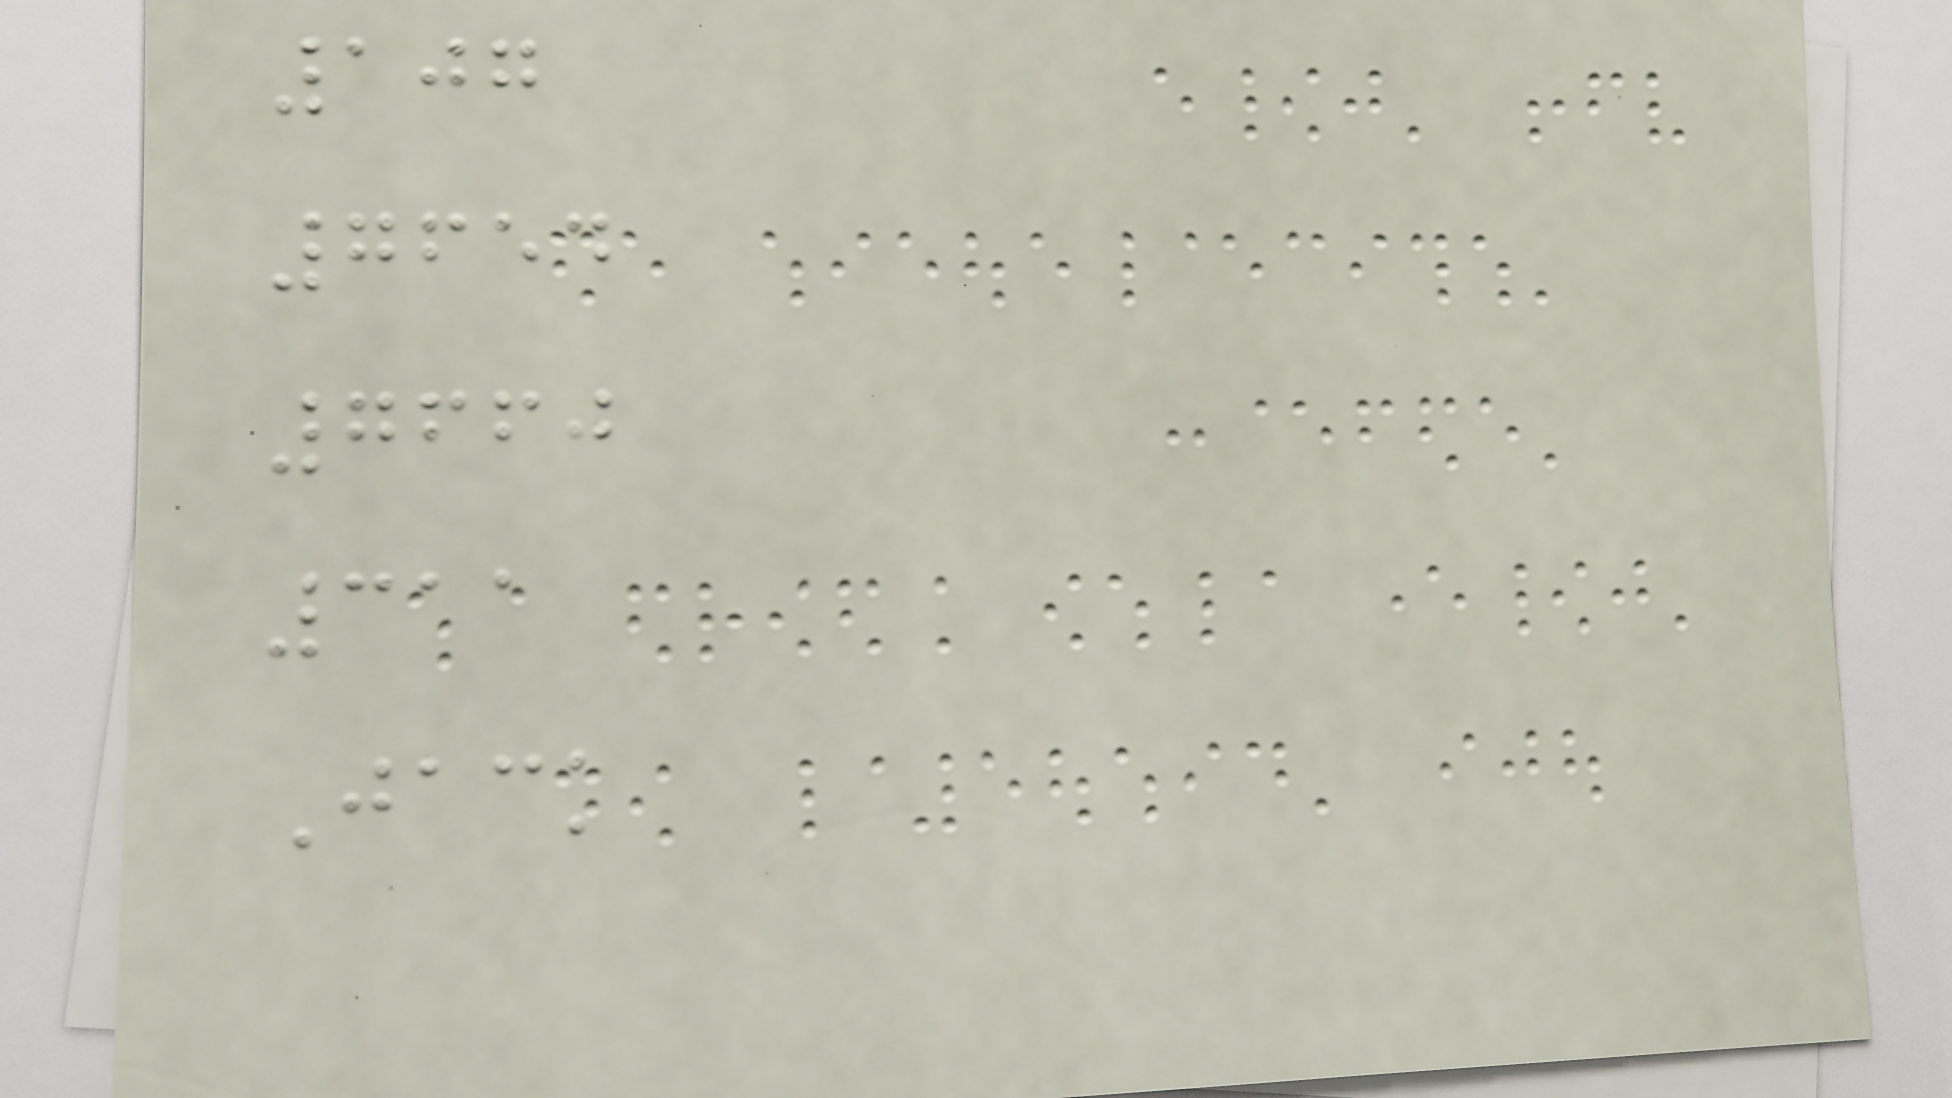107
7654
7660
311
Jack
